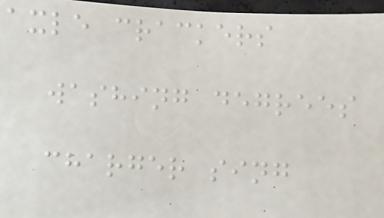axle crackers
washing degrees
charger sing
